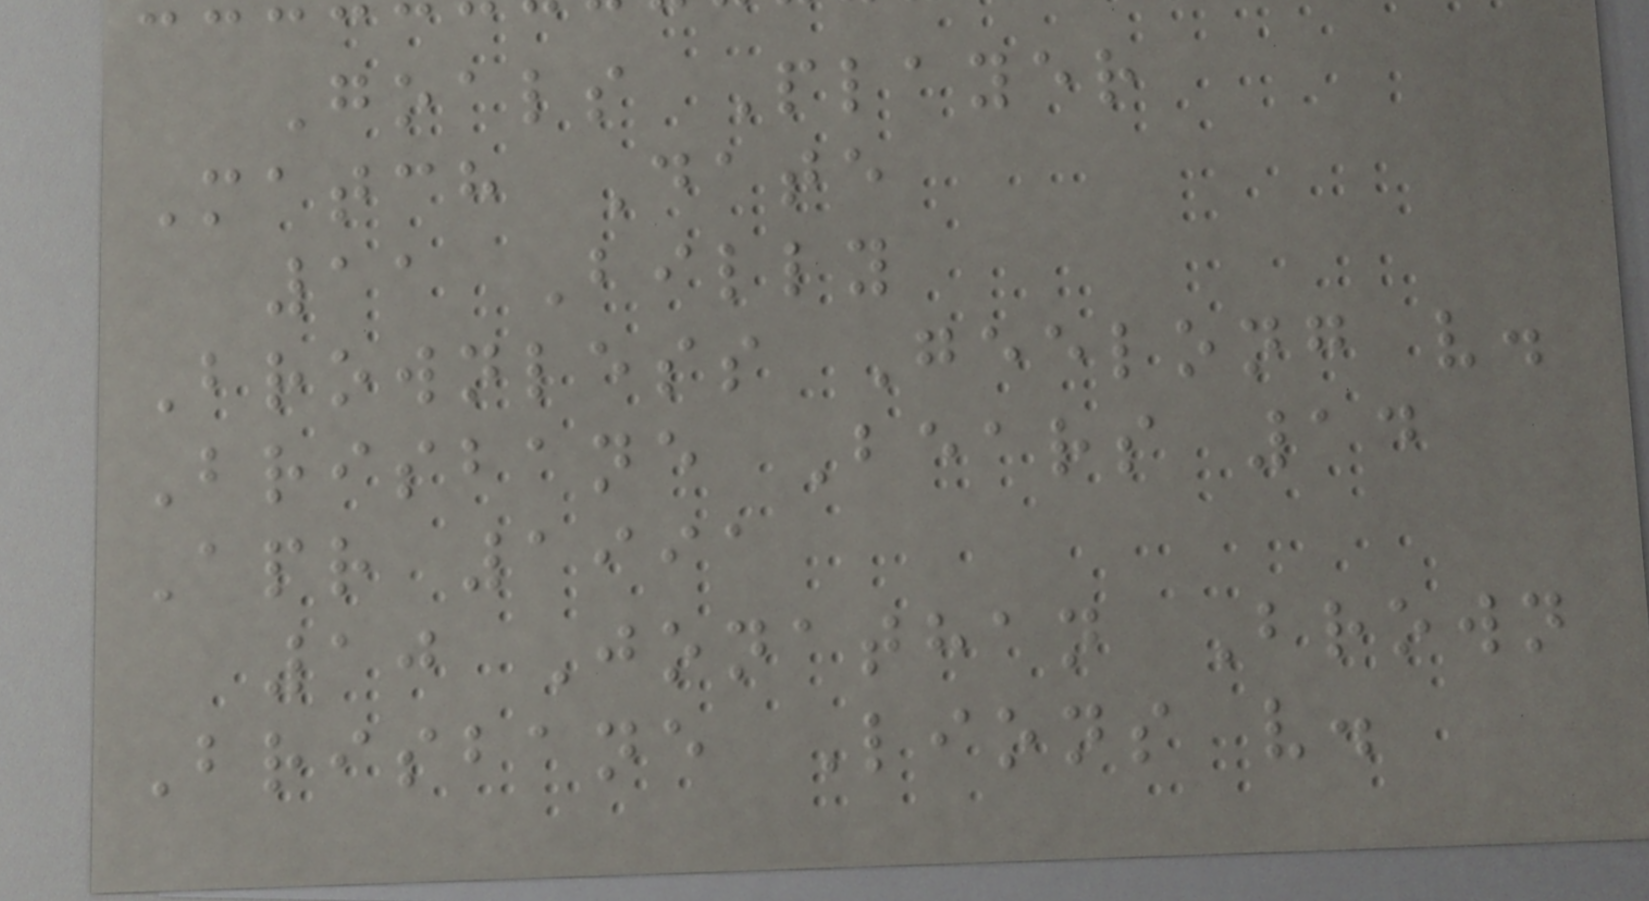Goals Player
Match Date
11 Billy
Brownless Geelong v.
Brisbane Bears 14
Apr 1991
10 Jonathan Brown
Brisbane Lions v.
